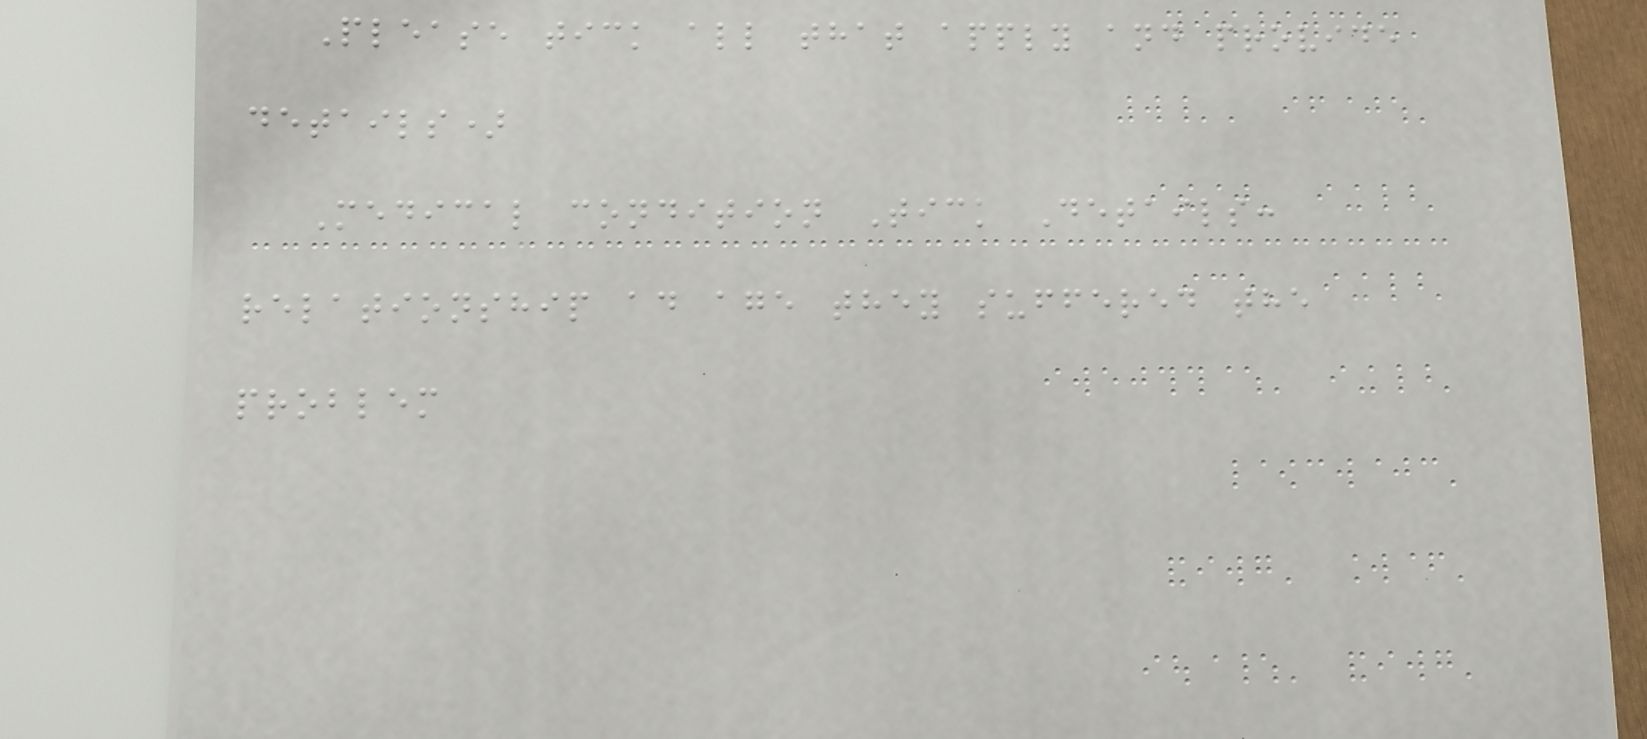Please tick all that apply and provide
details)
Medical condition Tick Details:
relationship ad age they suffered the
problem
